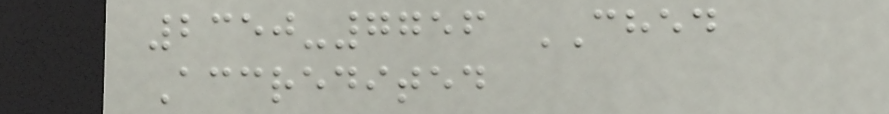2350-7756 CHED
Accredited
